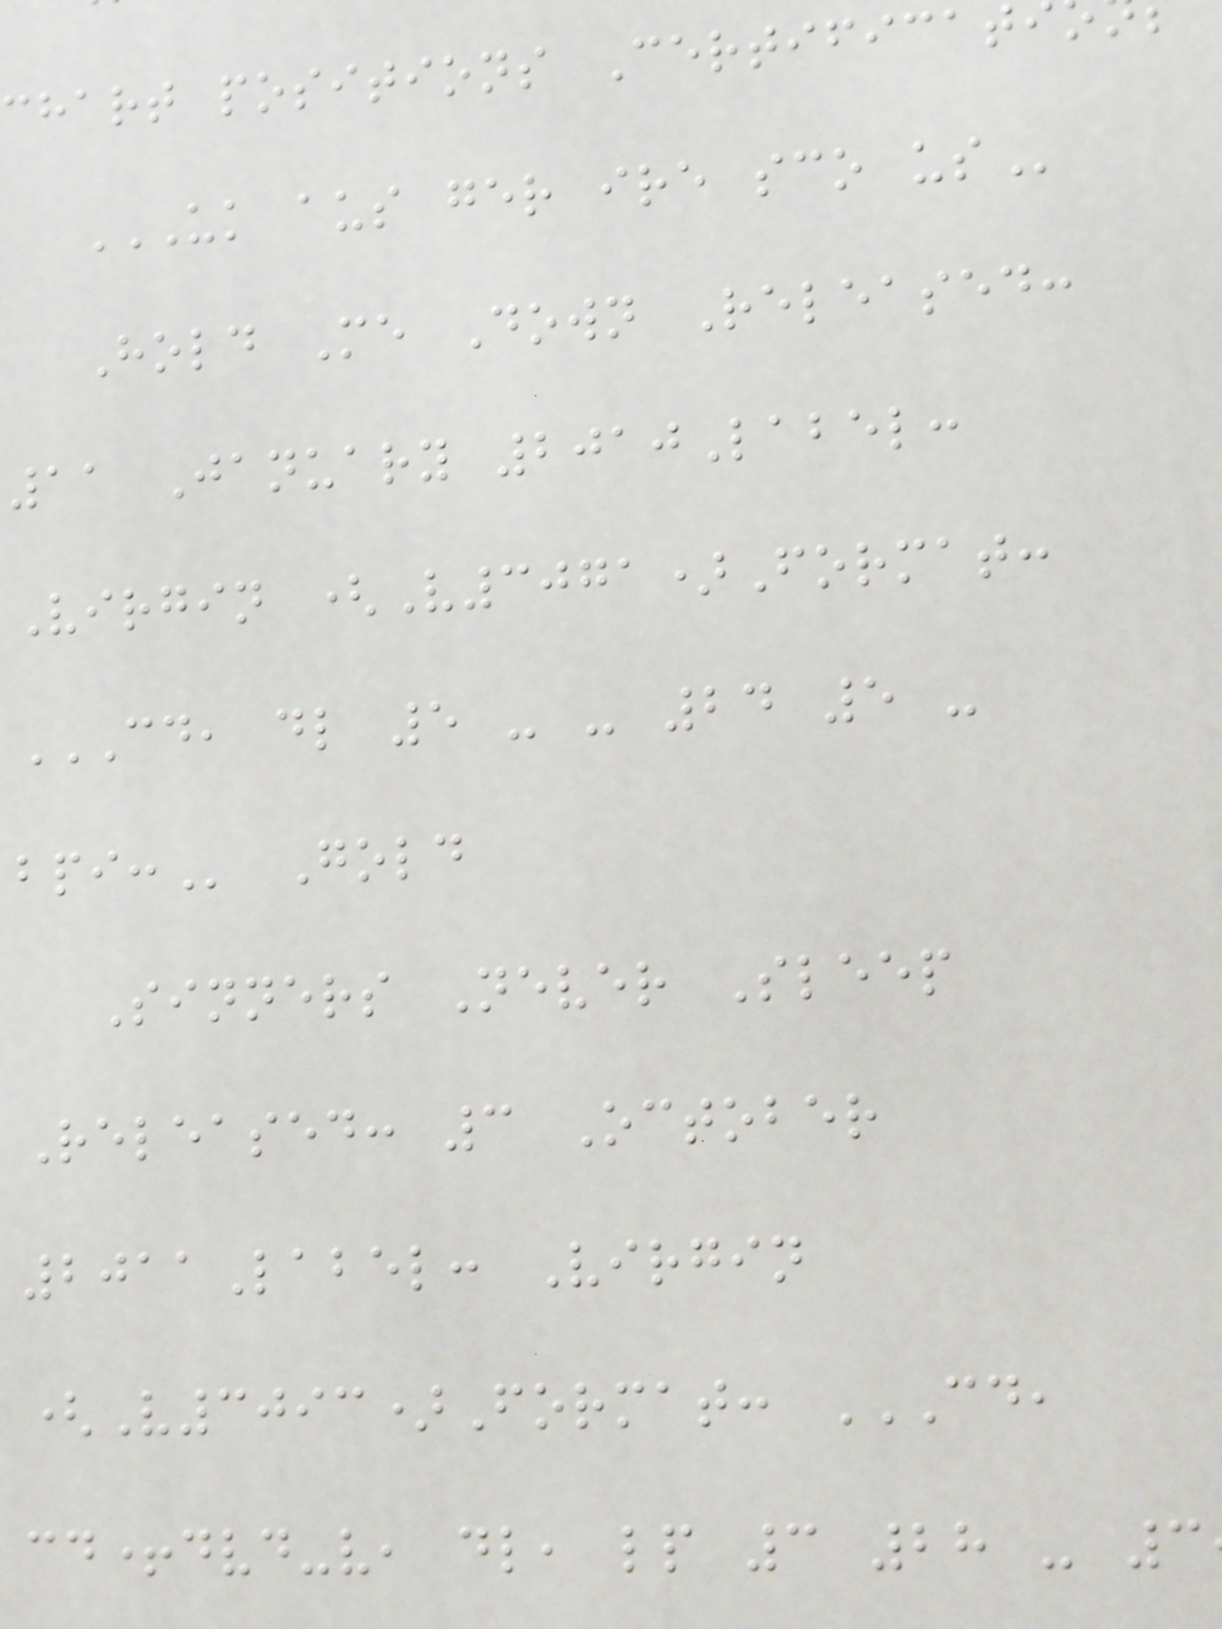chart positions Certificat
UK AUS GER IRE SCO US
Hold Me Down Released:
11 January 2010Label:
Virgin (V3071)Format:
CD, DL 5 - - 24 5 -
Gold
Sinners Never Sleep
Released: 3 October
2011Label: Virgin
(V3093)Format: CD,
cd+dvd-v, dl, lp 3 28 - 3
